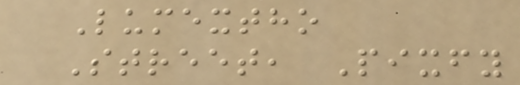Lumextho
Street, Pixfy
